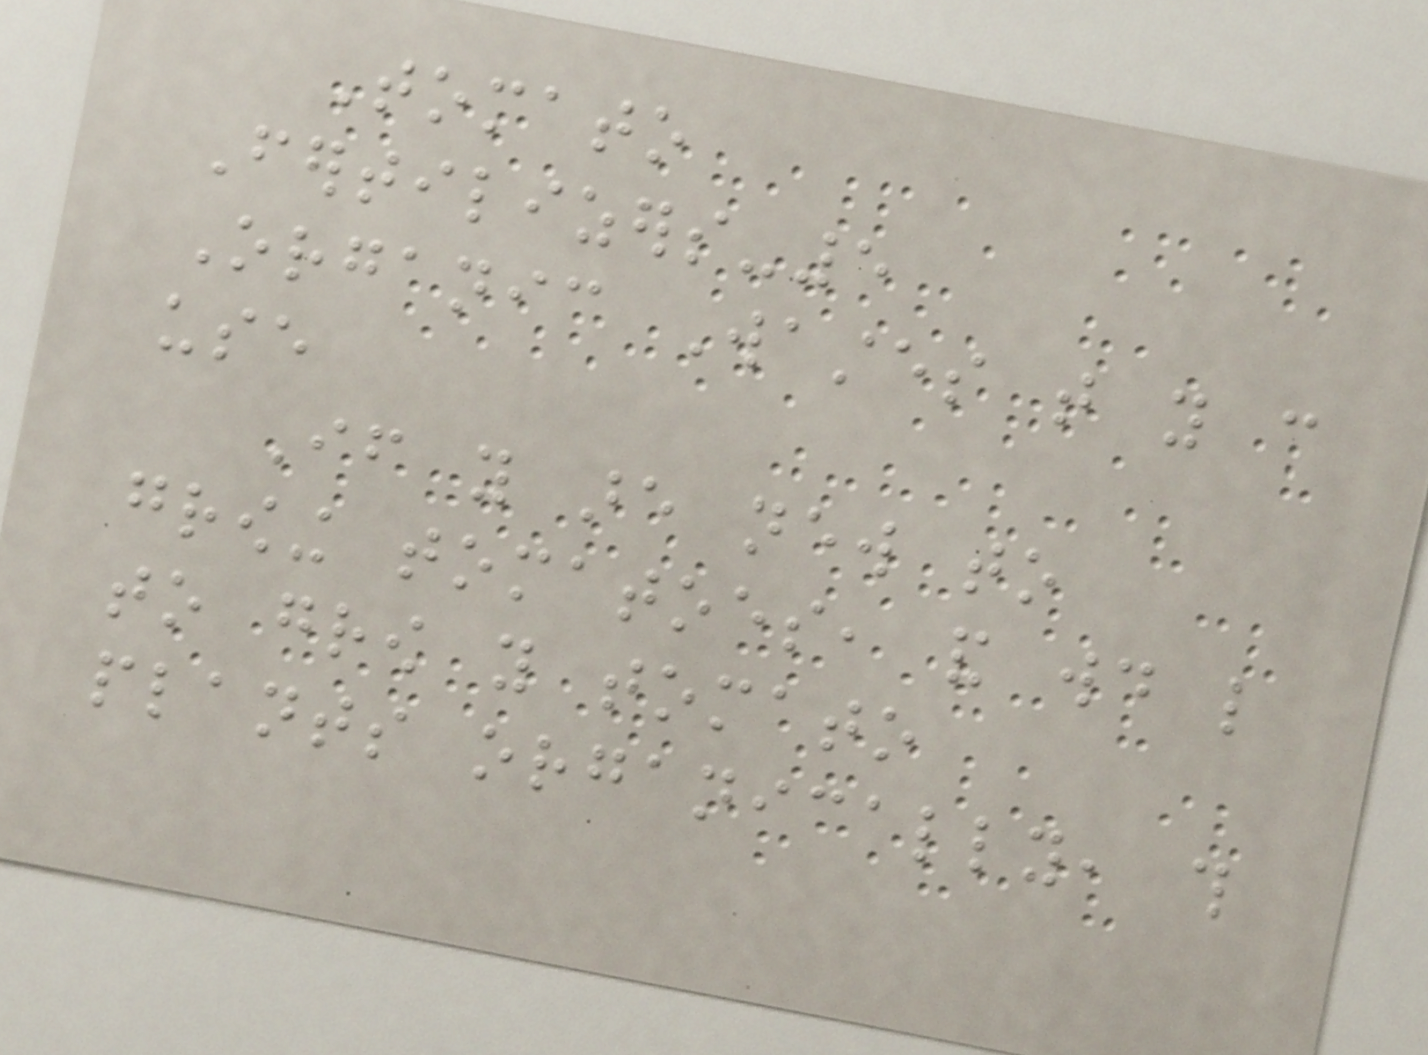Tomato
Fertilizers-5
Organic Wastes that you can
use
If you are new to
growing tomatoes, and would like
to grow you tomato
plants organically, this
